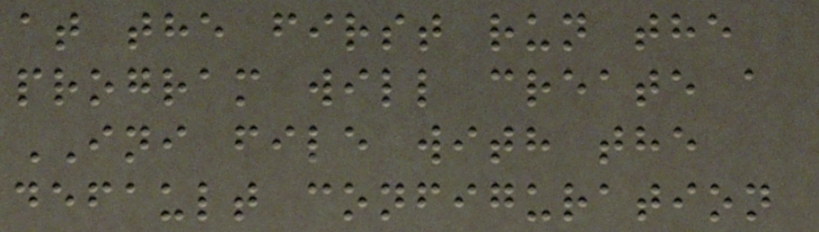at the first run the
program will create a
INI file with the
default configuration
